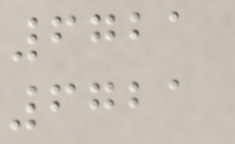6721
6721
